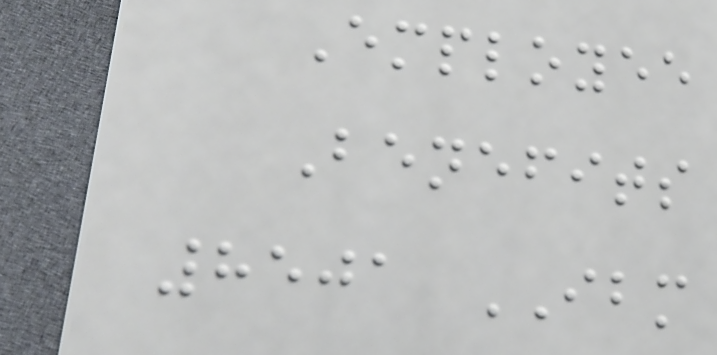Employee
Benefits
8501 IBM
